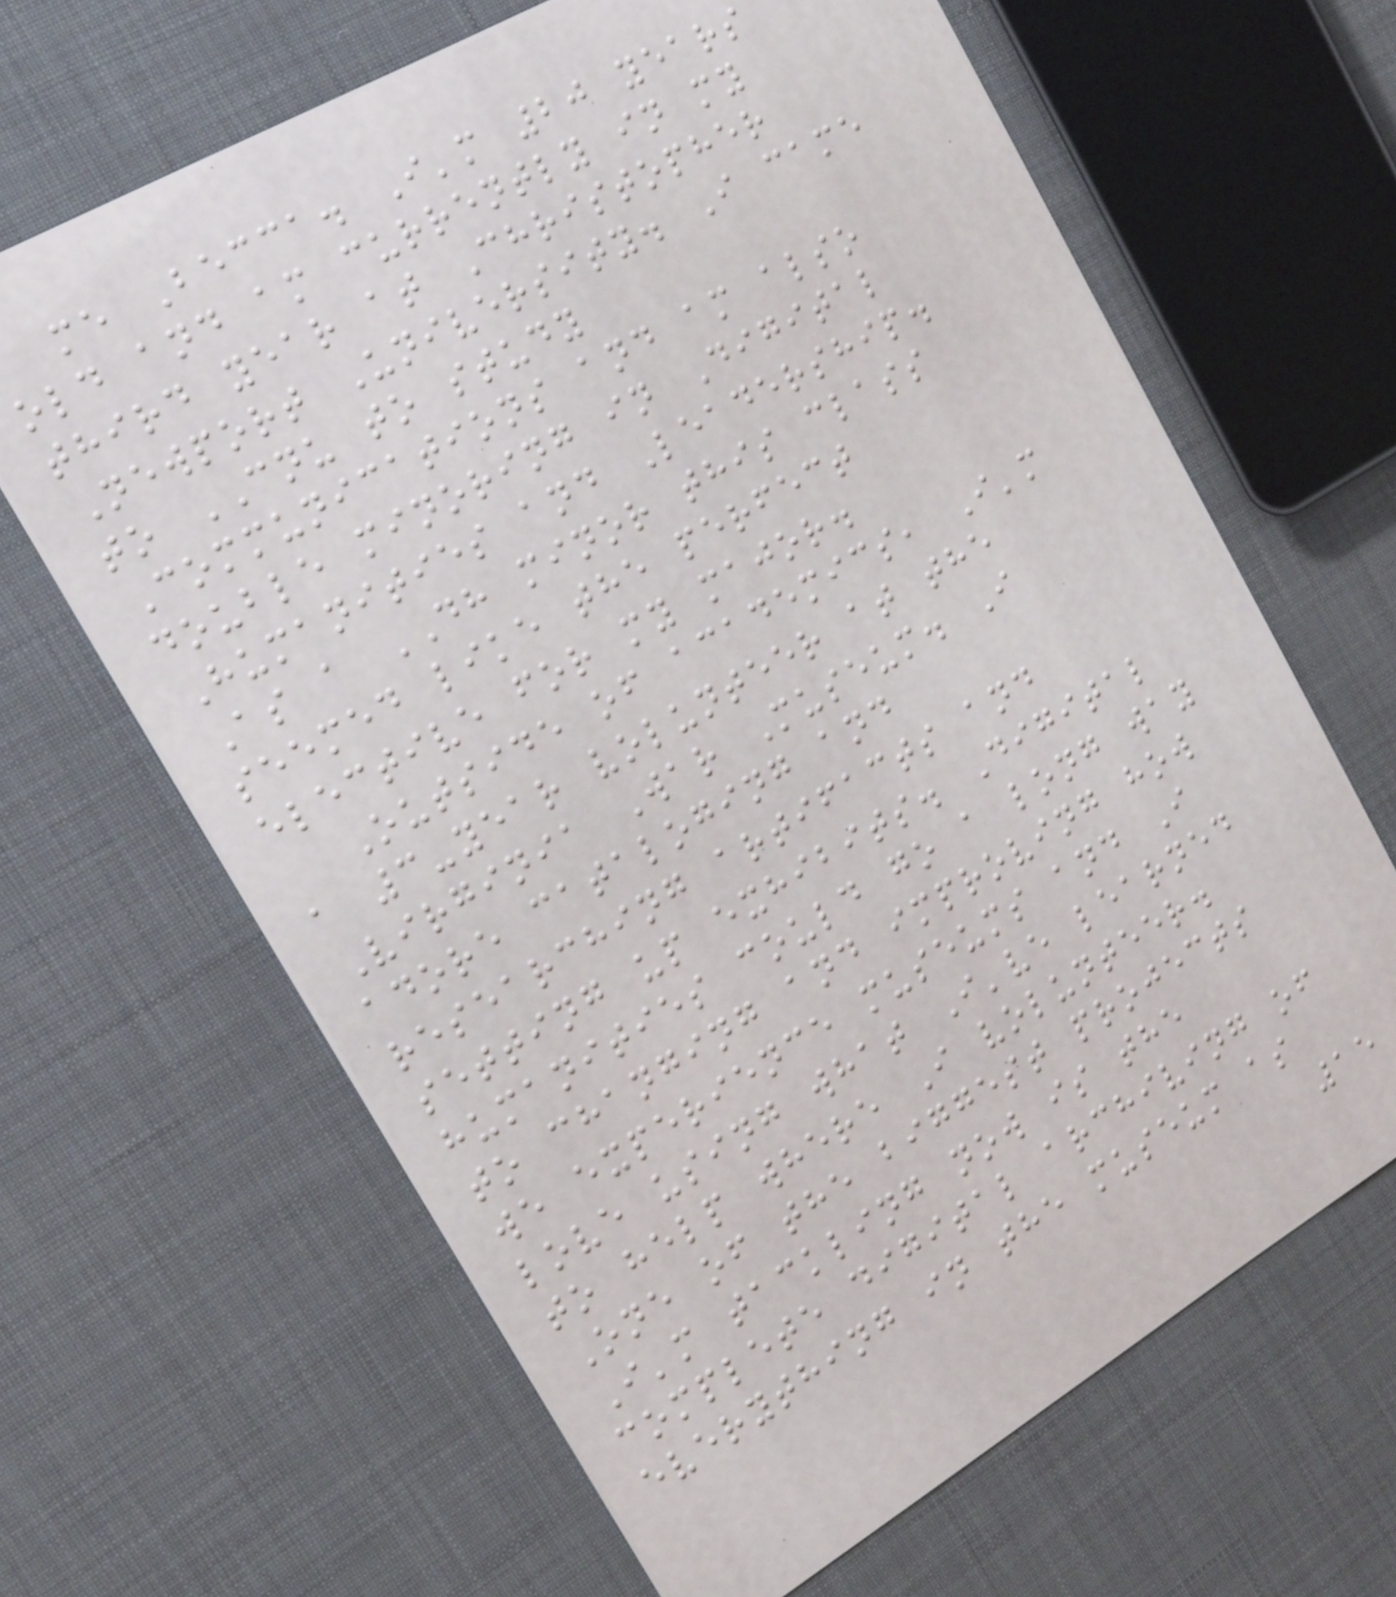me Becca. I'm 20 years
old and am currently in my
third year at Christopher
Newport University. I came
to CNU to study
Communications and am also
double minoring in Digital
Humanities and Leadership.
As a DH minor this class
seemed like the perfect
elective for my major.
Outside of academics, I'm
a 3-year volunteer at the
Virginia War Museum. I
adore cataloging and
researching artifacts and
setting up exhibits. Digital
humanities could go a long way
to changing and improving how
we experience museums and I
love using what I've learned
to help where I volunteer.
One of the biggest projects
I'm tackling now is the
complete digital archiving of
everything in the museum as
15
